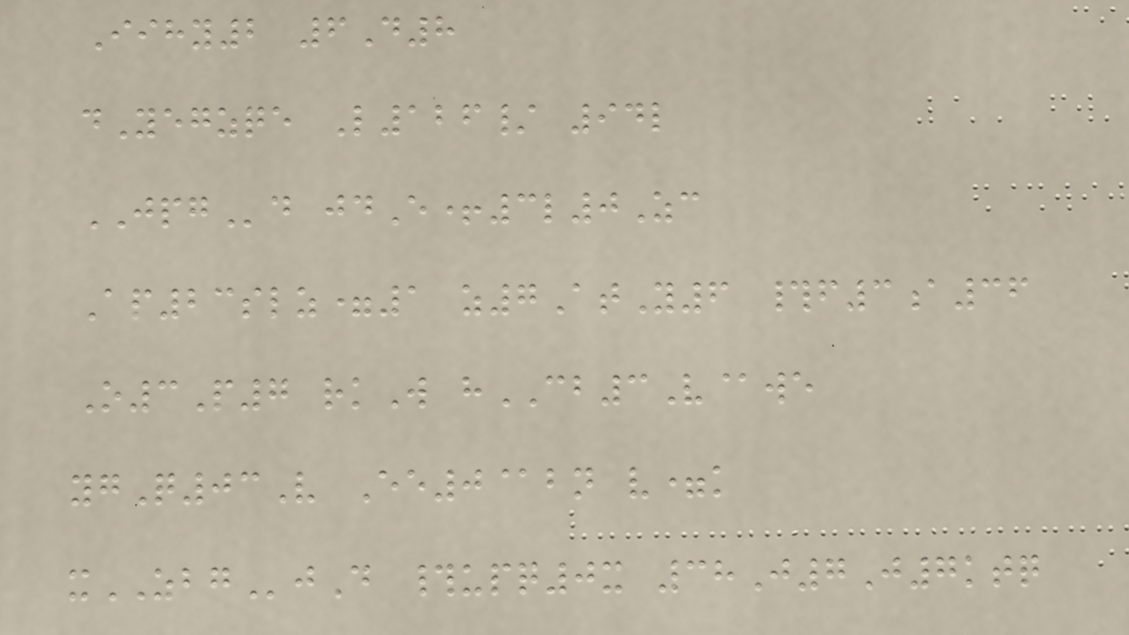Iihy2 6D8
dYegzqe L126/ 94l
JPGd jdE+3l0Zc
Ap23slz=1 z7AtY6 #f3a36
O3P7 rkW hCB3V@we
ygQ03V Ee0@bn v=k
xZBGjD #upq0x 38J7J7ktq
